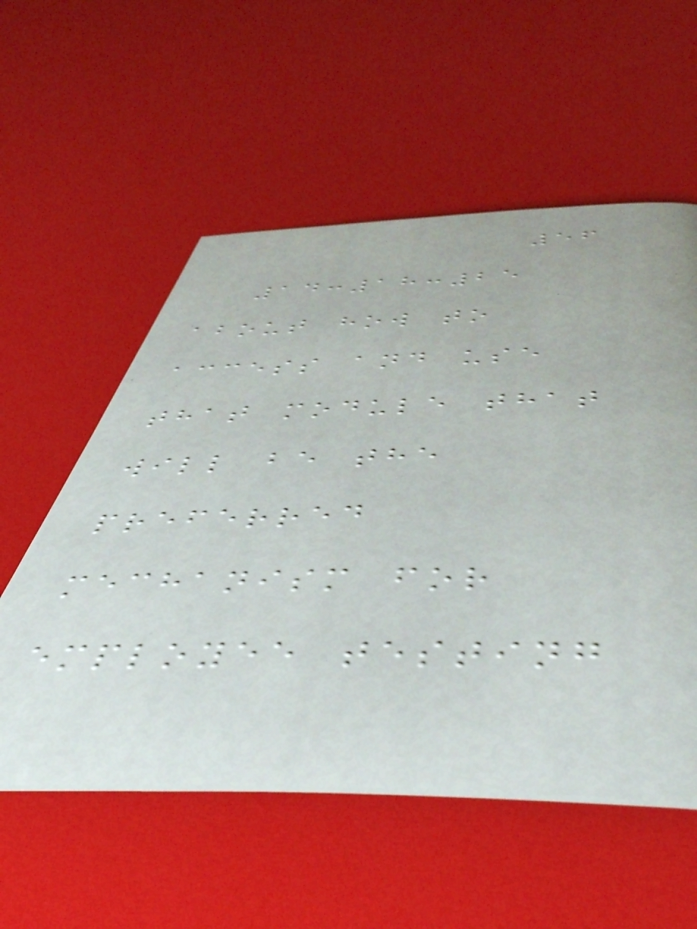56
14:18:25
about how to
access and use
that module that
will be the
preferred
mechanism for
employee testing
